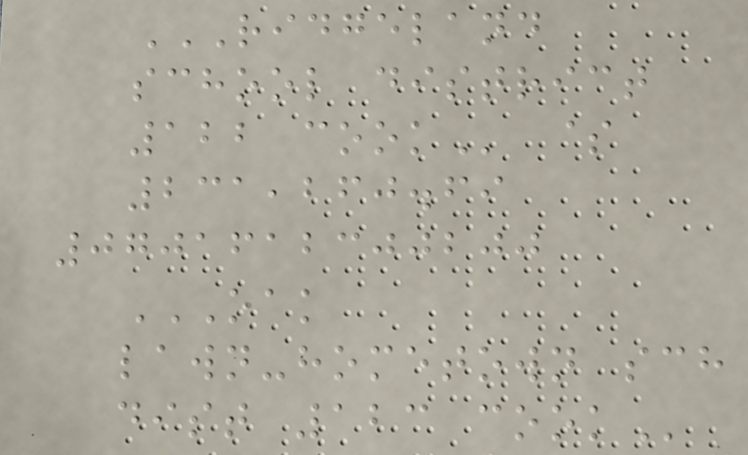RIDGELAND
SCHOOL DISTRICT
122 COOK $
231,260.69
0701612300200
OAK
LAWN-HOMETOWN SCH
DIST 123 COOK
